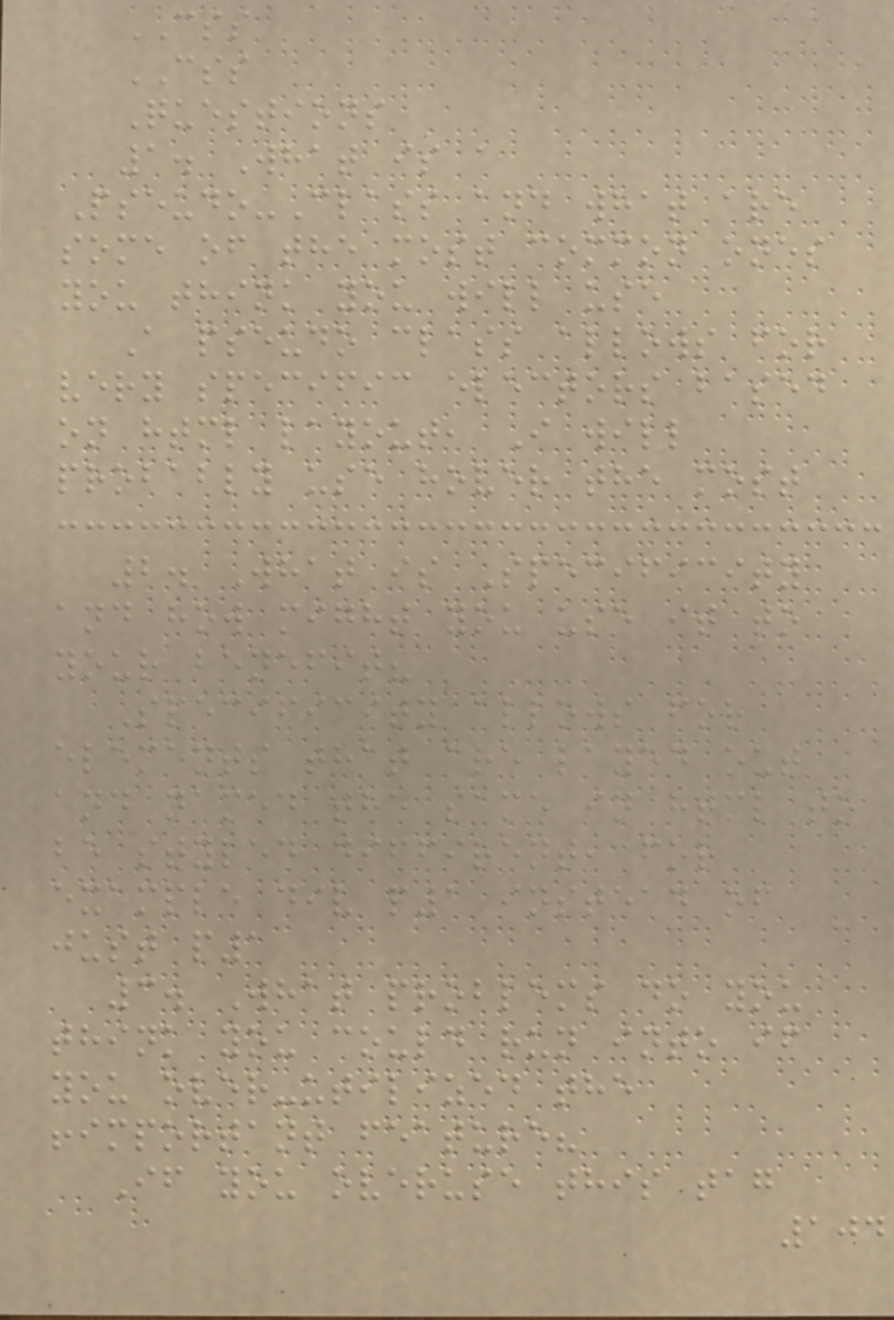CSS
CSS
Questions
1. What is a
Pseudo-Class and what are
some of the most common ones
you think you will use
A pseudo class allows for
very specific electors based
on html layout, I will
probably use hover the most
2. What is Specificity
and how might you use it to
your benefit?
Specificity allows for
elements that are layed out
and named the same in html to
be styled diffirent, for
example div p1 instead of
just p1
3. What problems do you
think you could run into if
you over-utilized the
!important feature?
If you overuse this tag
104
